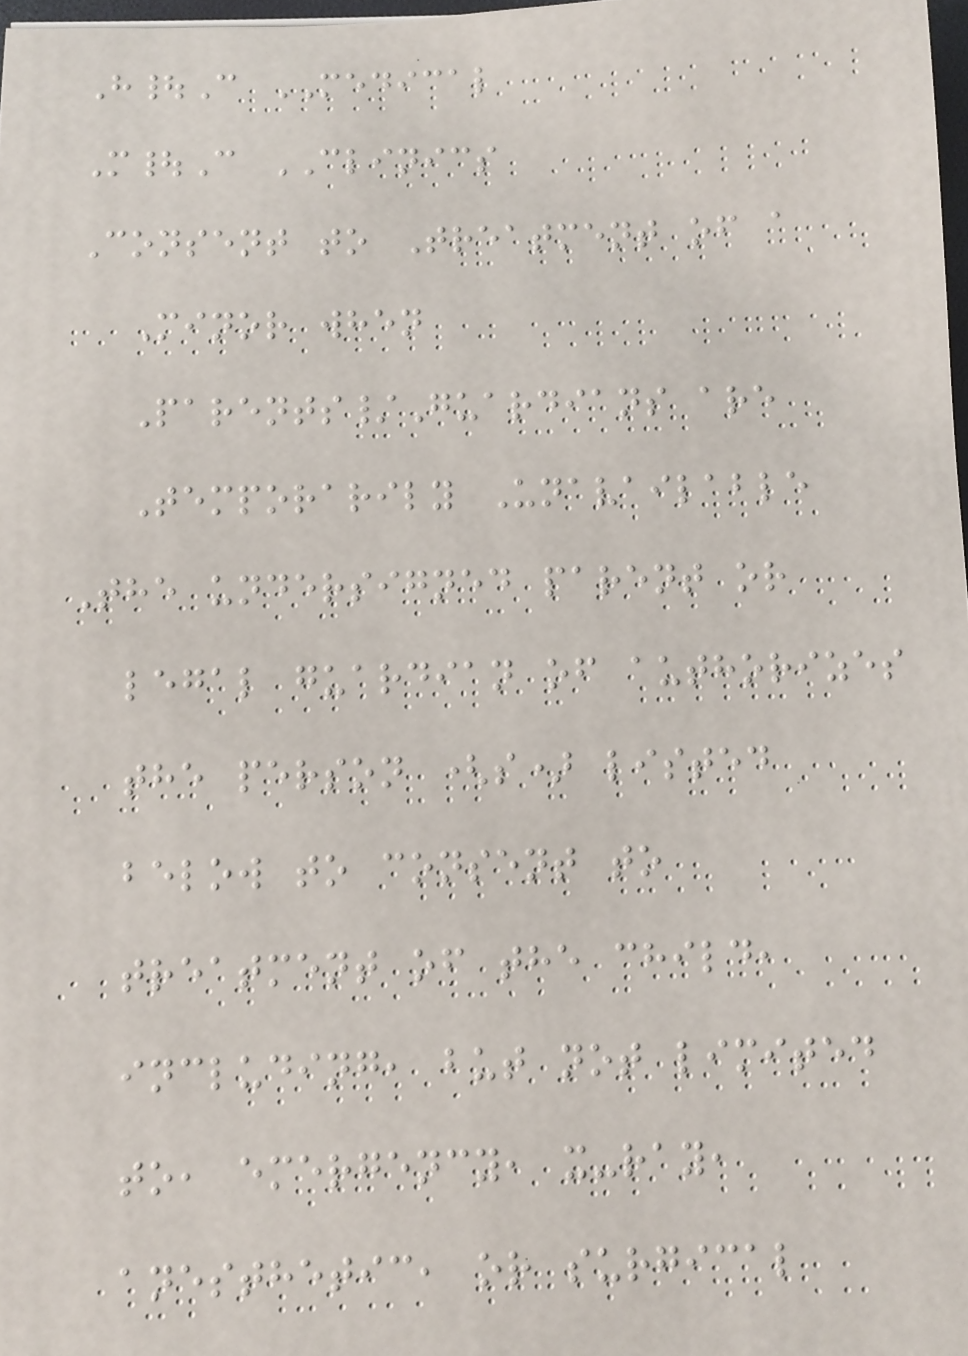H|C MEDICAL
M|C CLINICS
Consent to Treatment of a
Minor when
Parents/Guardians are
Temporarily Unavailable
The undersigned parent or
legal guardian of authorizes
the person (s) listed
below to consent to
treatment of the child,
including, but not limited
to, emergency, x-ray,
anesthetic, or surgical
